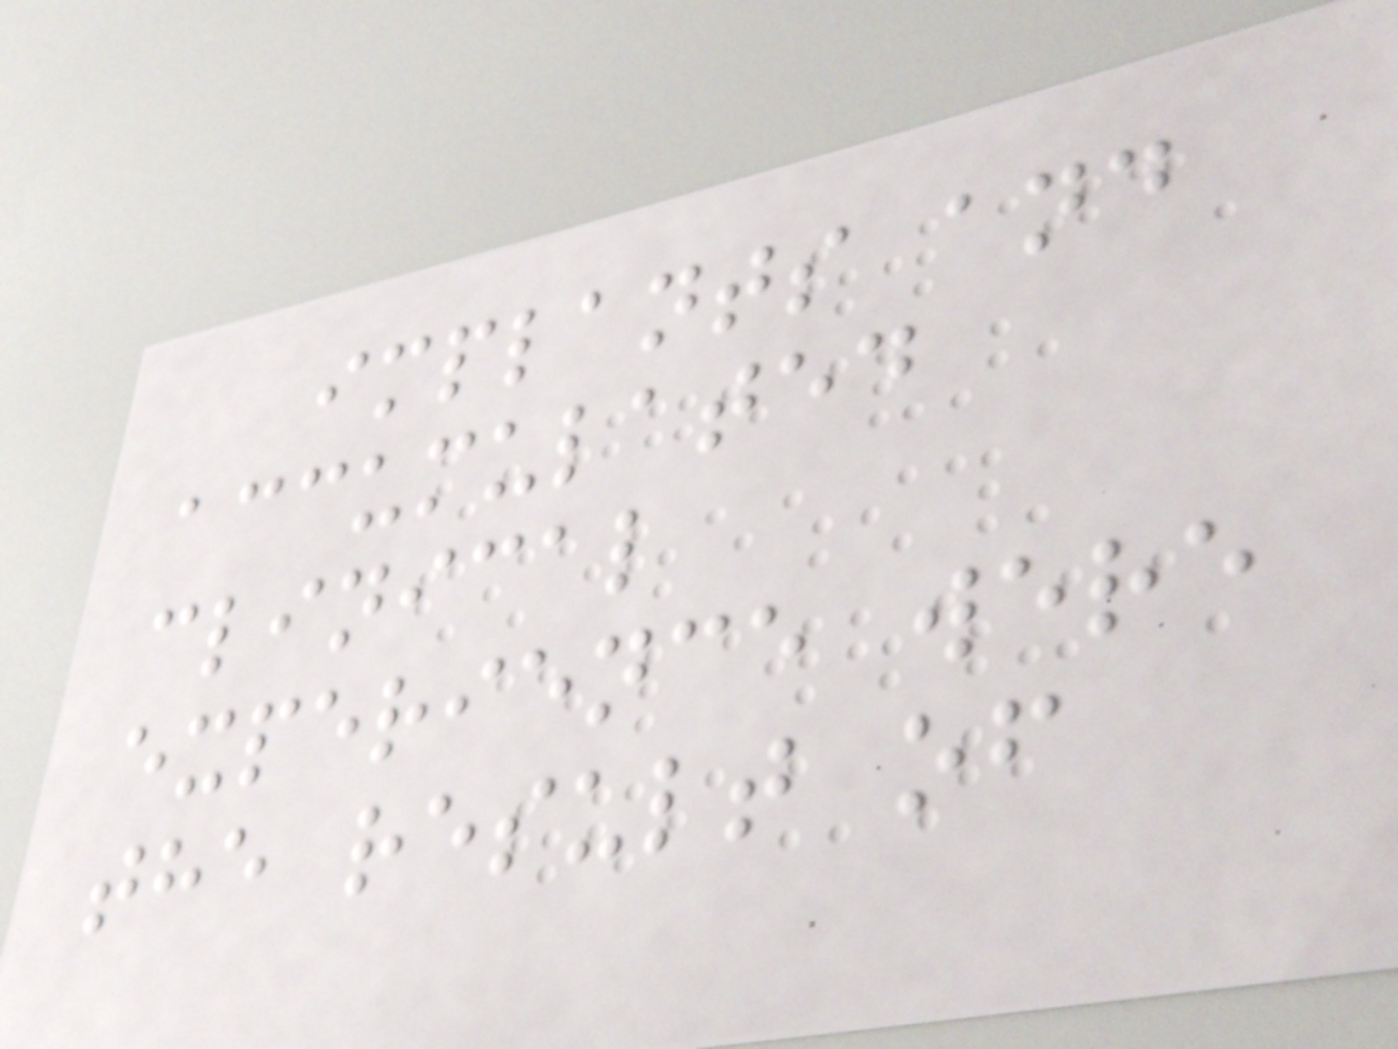implants and
accumulated
clinical
experience were
the result of
